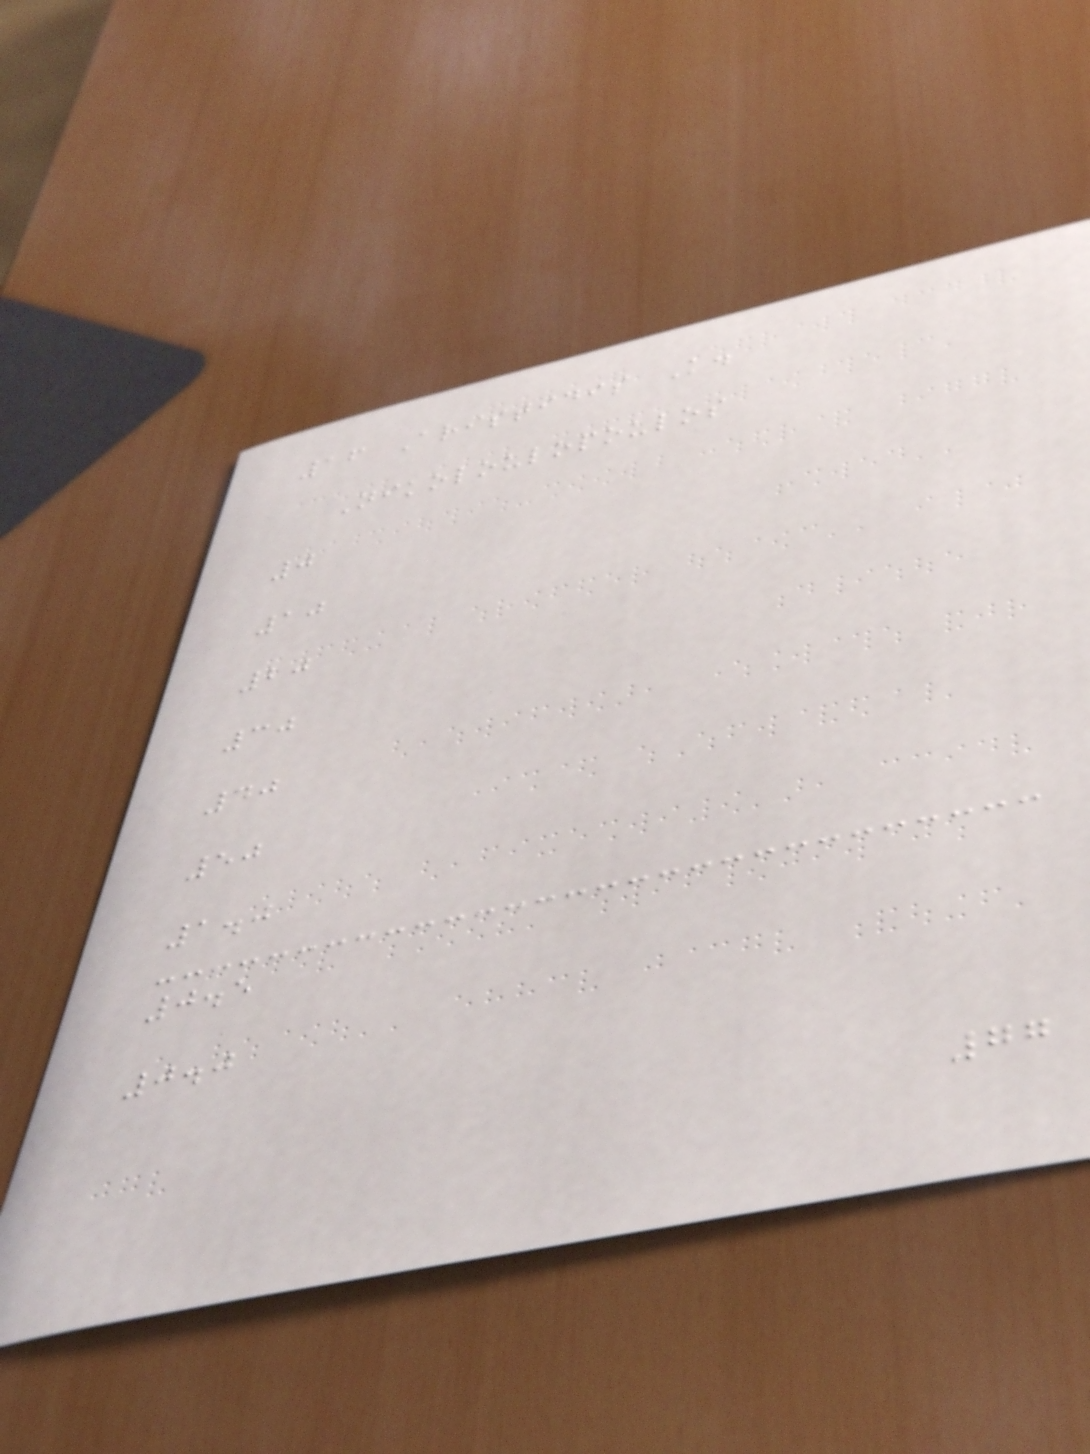16 Aristidis K.
Nikoloulopoulos
0
10
20
30
40
50
1.0
0.5
0.0
77
